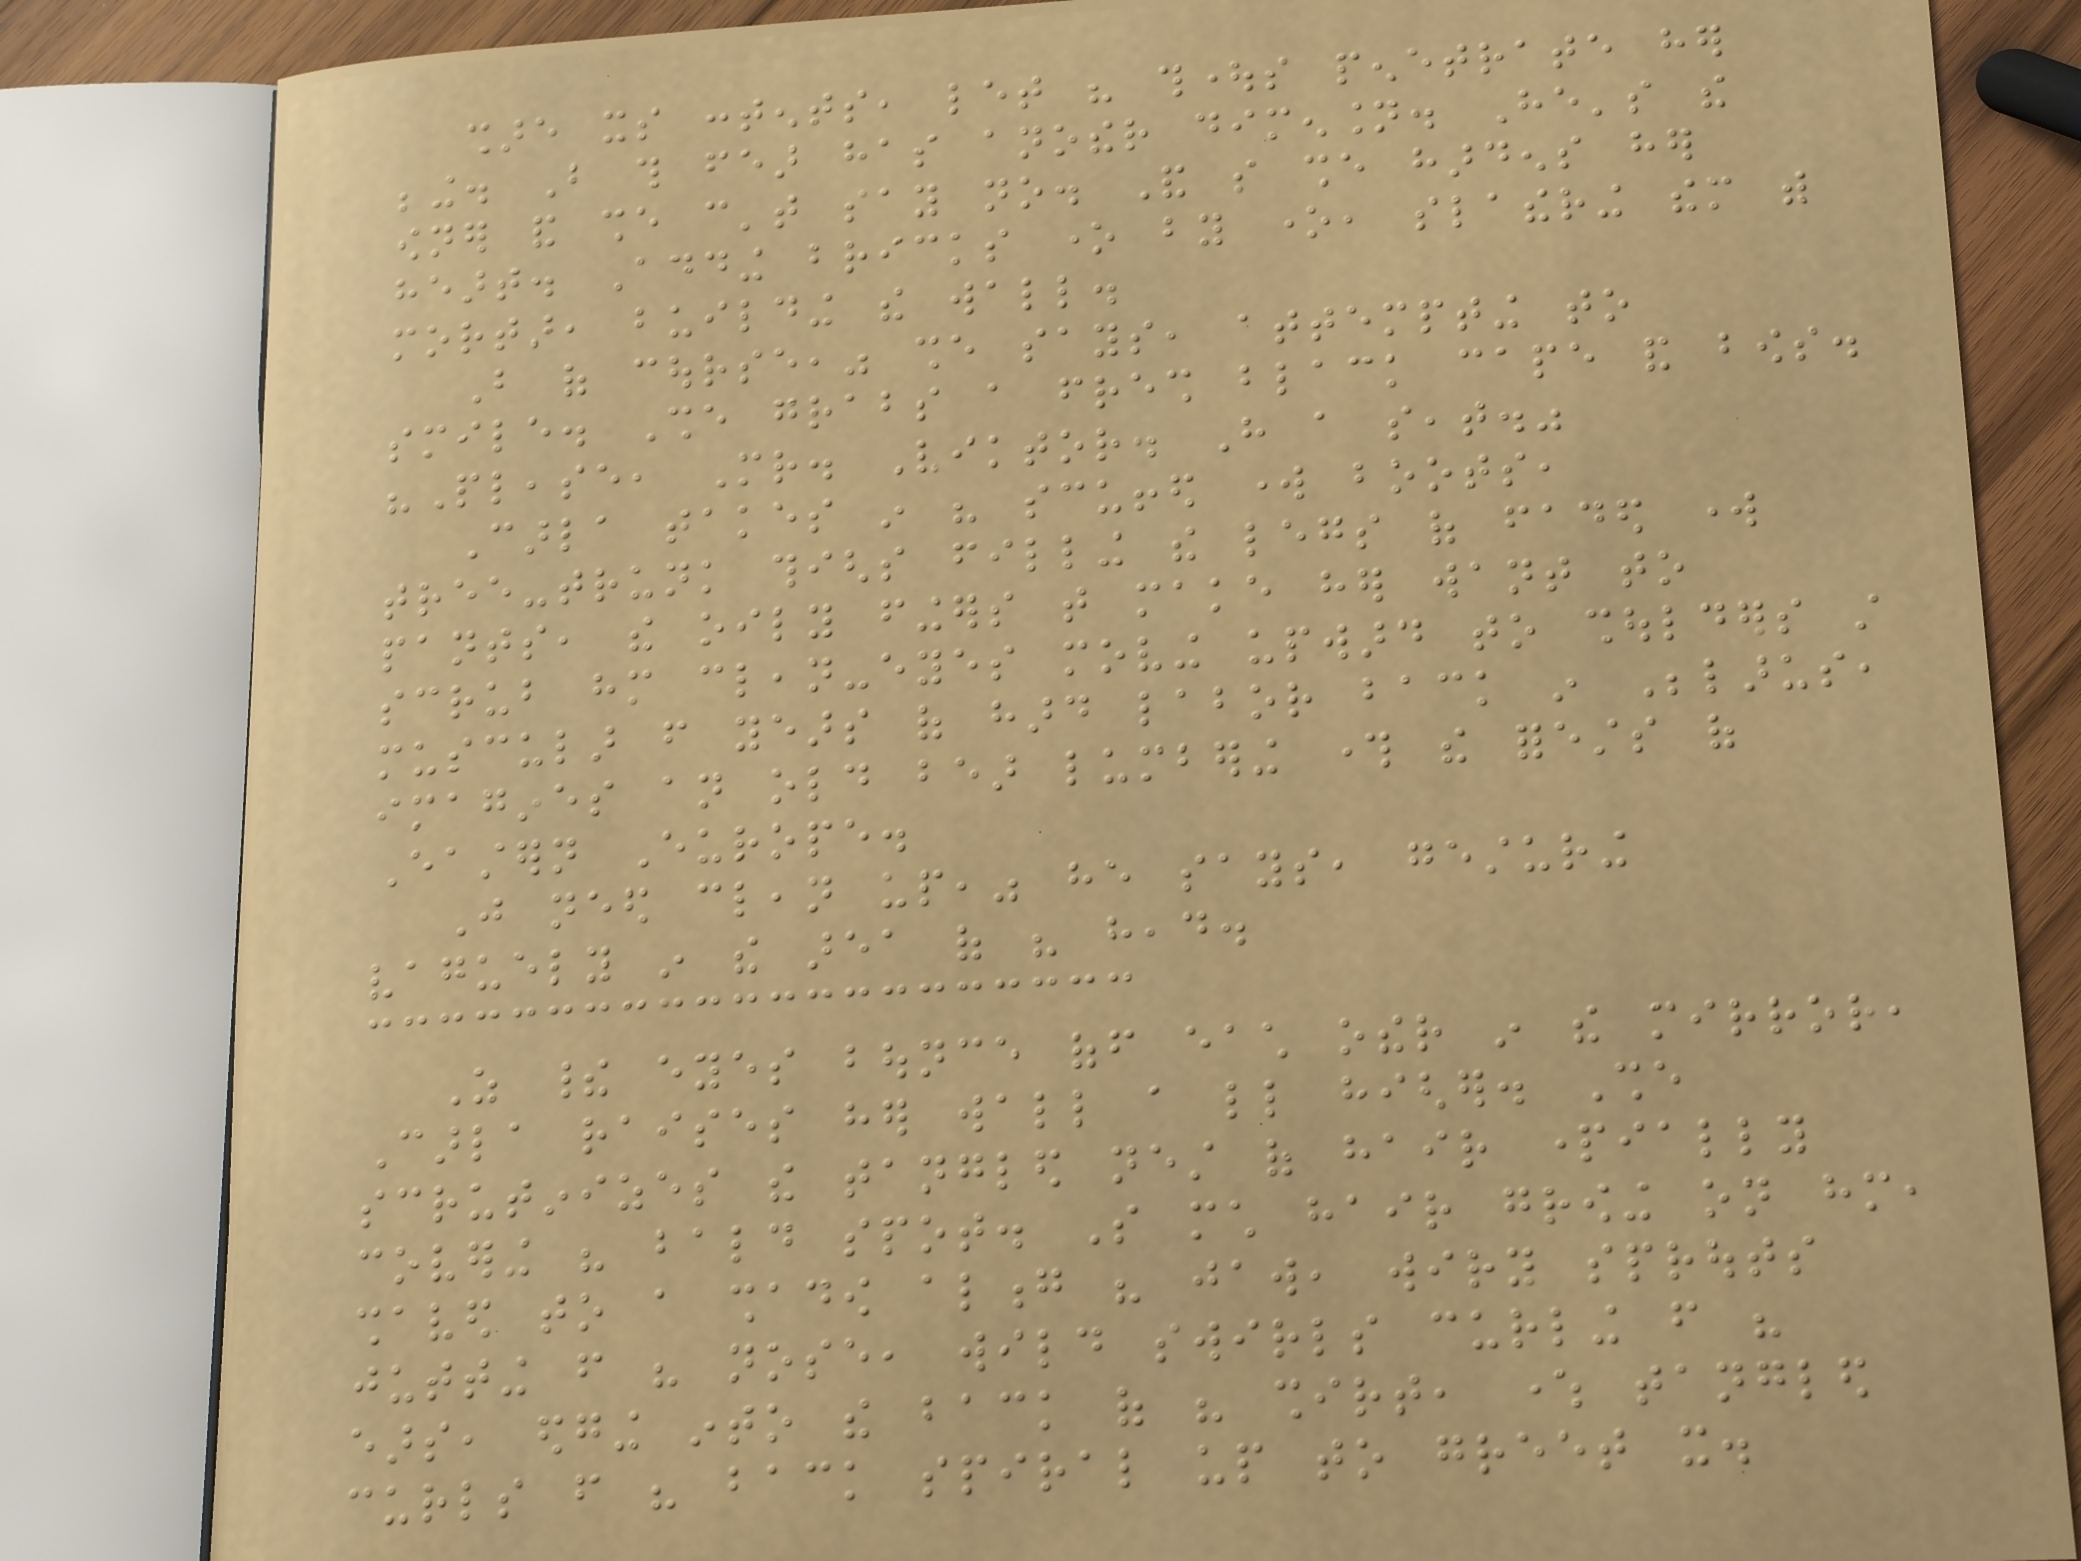share its contents, let his thoughts penetrate her
being. But this fear has another dimension. He's the
owner and she can't say no. And so she hardens her
heart. Adding bricks one by one, slathering them with
mortar, building the wall.
But of course," she says, attempting to
smile. She grabs a fresh black cape and bows.
"Please, Mr. Viktor. Have a seat."
Carla takes in his scuffed work boots,
tree-trunk thighs filling the legs of faded work
pants, the oily fingers that make her want to
scrub him clean-eyes moving upward to shoulders still
muscular from years of hard labor back in Belarus,
imagines an old bear lumbering through the forests of
Eastern Europe.
Just need clean up," he says, gesturing
vaguely in the area of his head.
As their eyes bounce off each other in the mirror,
Carla raises her wall a little higher. She
scrutinizes the tangled nest of hair partially
covering his bald spot. So much hair growing on him,
shaved to a shadow along his jaw, wiry sprouts
jutting from his nose, wild swirls curling from his
ears, edging into the back of his shirt, where tangled
curls from his back spiral up to greet it.
